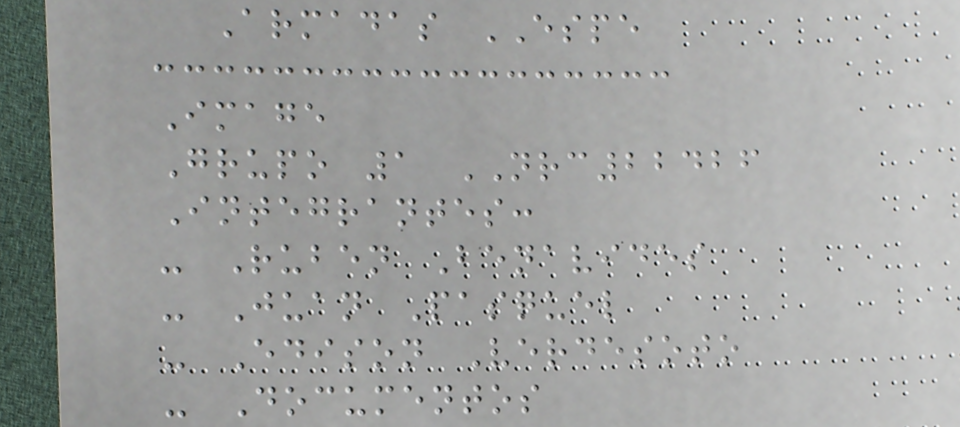Armadas ESPE
Image
Grupo 1 NRC22426
Integrantes:
- Ruben Benavides
- Juan Pasquel
- Edison Verdesoto
- Documentos
